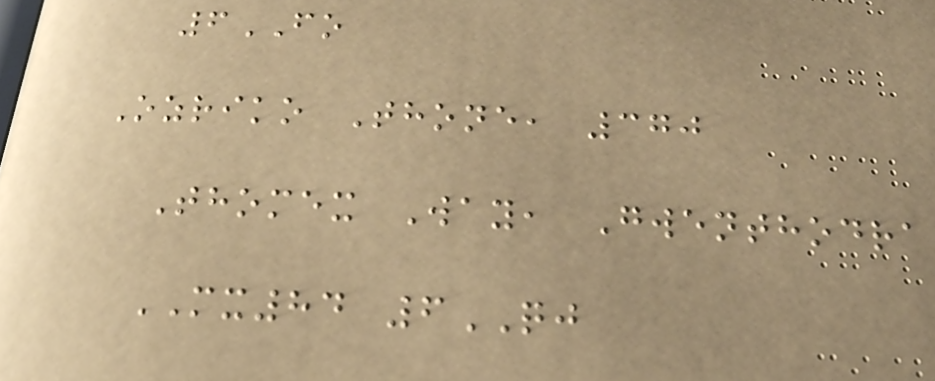6FO
Ozriko Thone, 370
Thomex Way, Gwenthodra
MX84 6QJ
